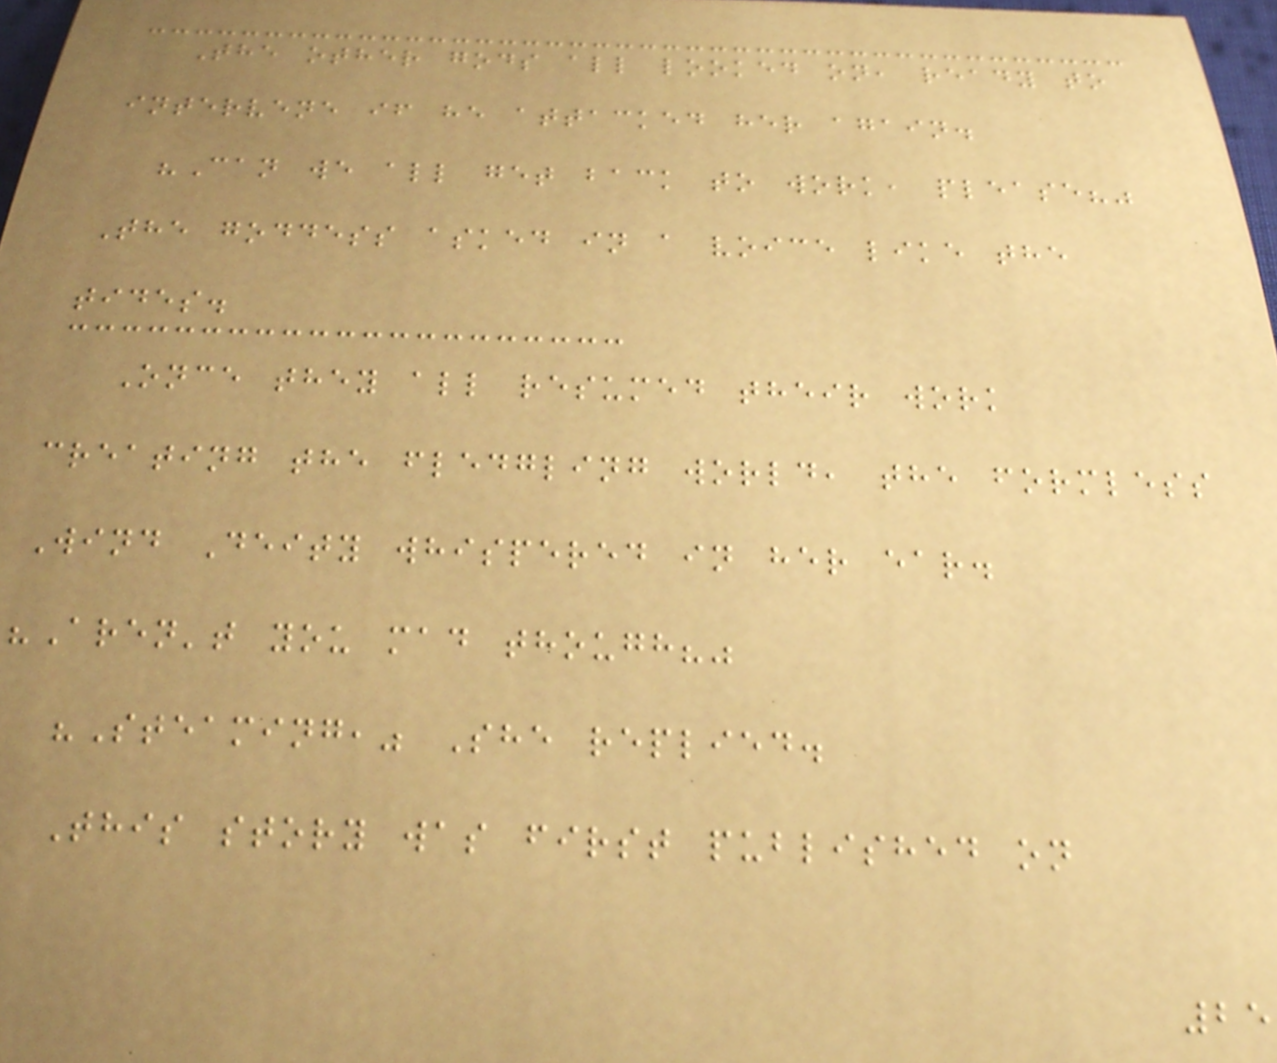The other gods all looked on, ready to
intervene if he attacked her again.
"Can we all get back to work, please?"
The goddess asked in a voice like the
tides.
Once they all resumed their work
creating the fledgling world, the formless
Wind Deity whispered in her ear.
"Aren't you mad though?"
"Steaming," She replied.
This story was first published on
25
